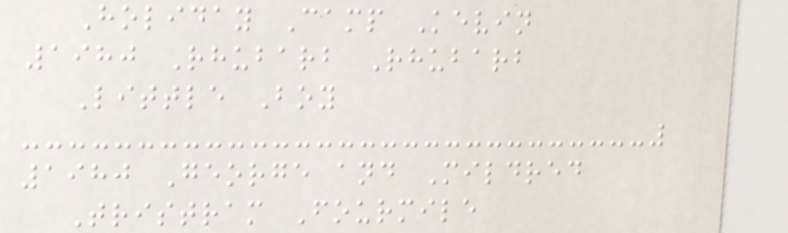Holiday Camp Kevin
1980 Rhubarb Rhubarb
Little Boy
1980 George and Mildred
Tristram Fourmile
